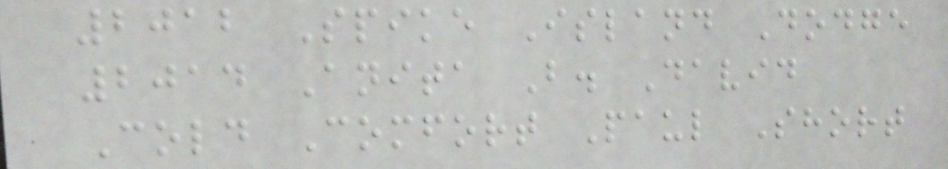2012 Spike Island Dodge
2014 Anita B. David
Cold Comfort Paul Short
